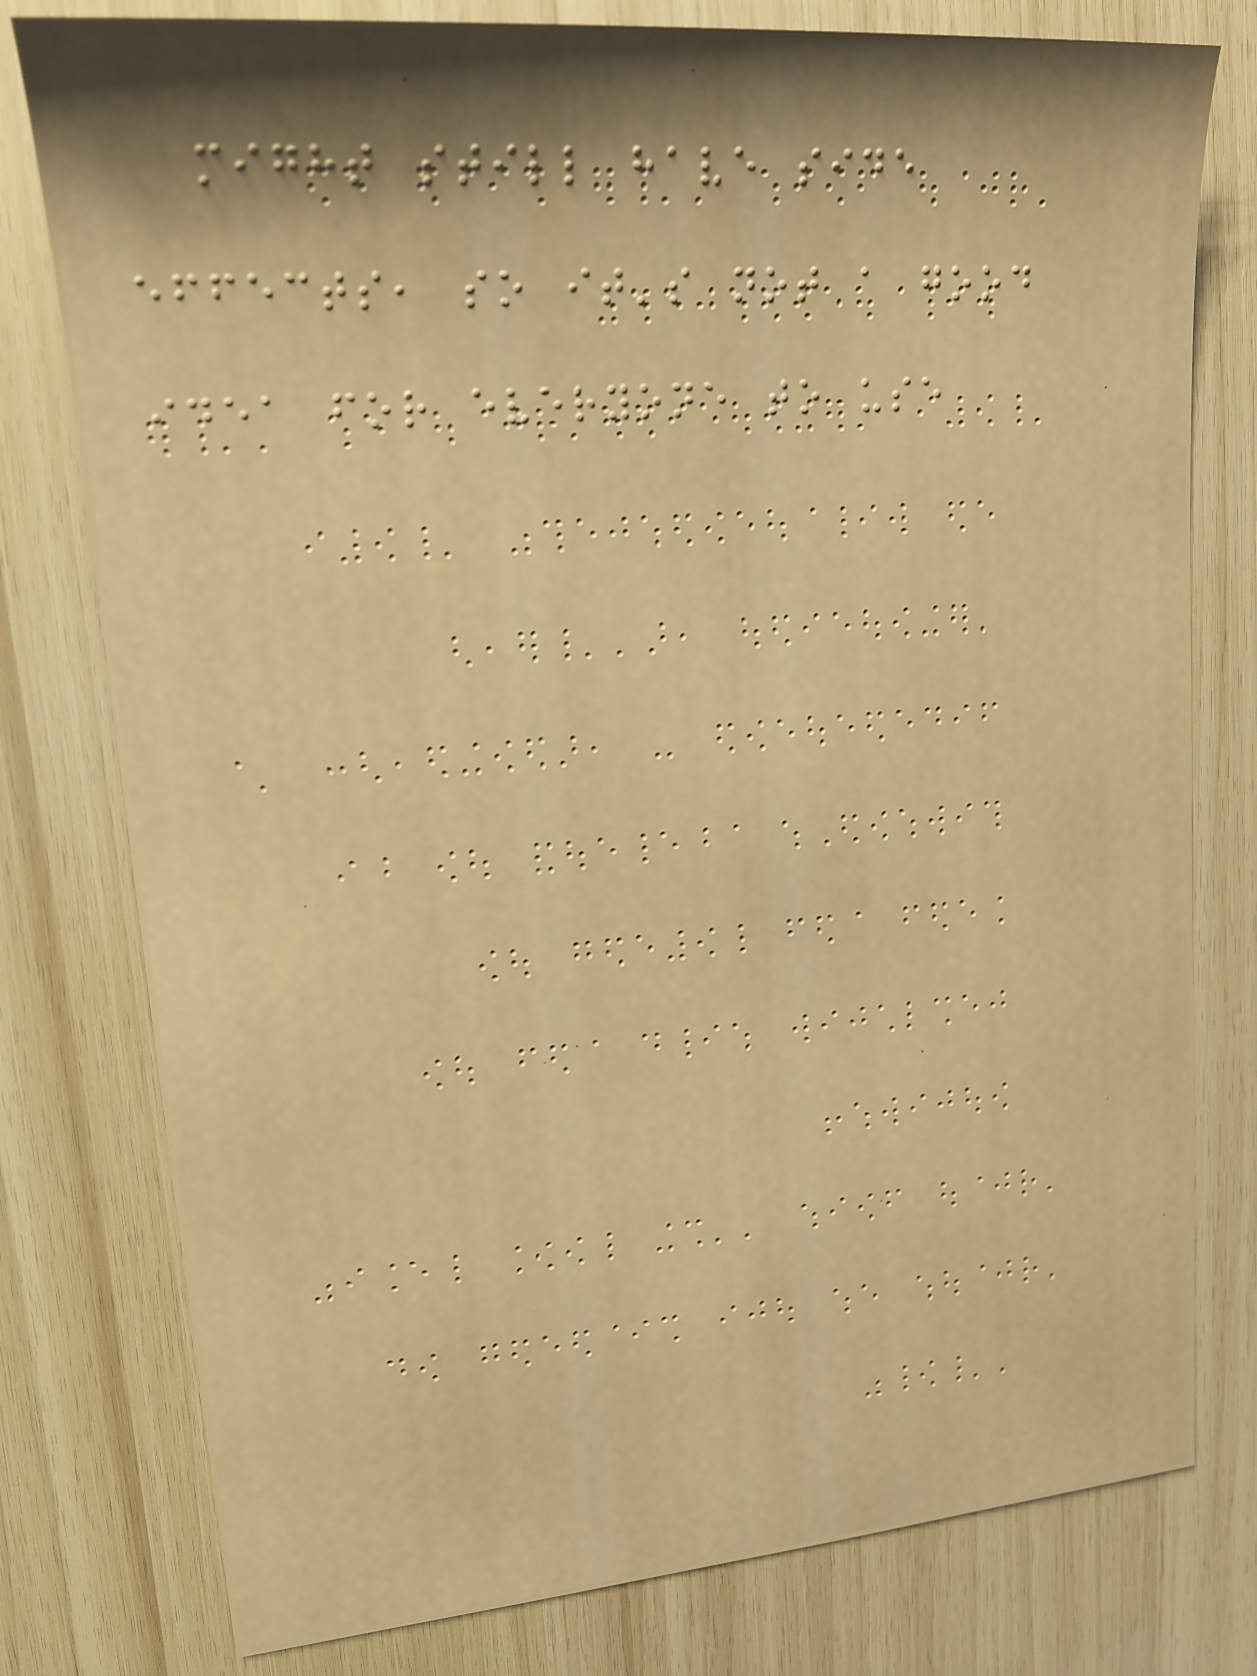might still have side
effects, so it's not a good
idea for everyone to use
